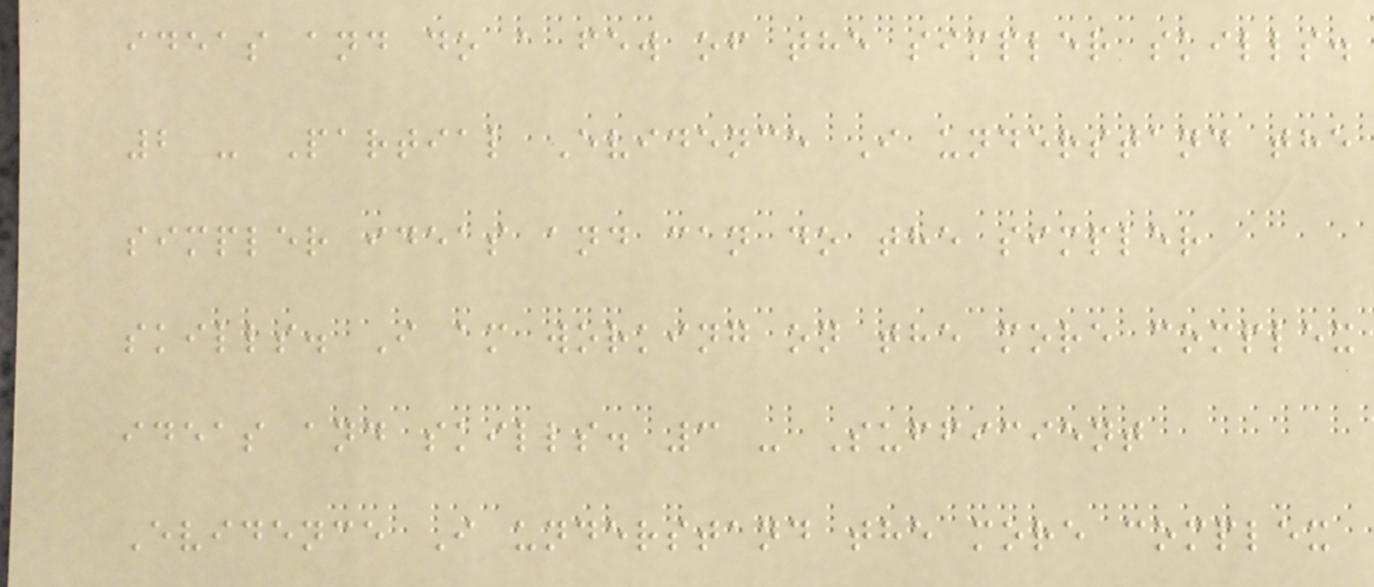ideas and do a few of the simpler skills.
2 - Partial Evidence I understand the
simpler ideas and can do the simpler
skills. I am working on the more complex
ideas and skills. 3 - Sufficient
Evidence I understand the more complex
